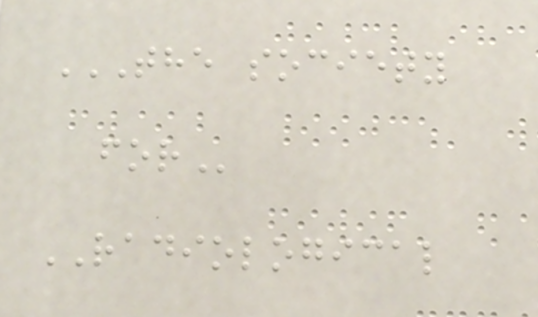THE SOCIETY
FOR
RADIOLOGICAL
